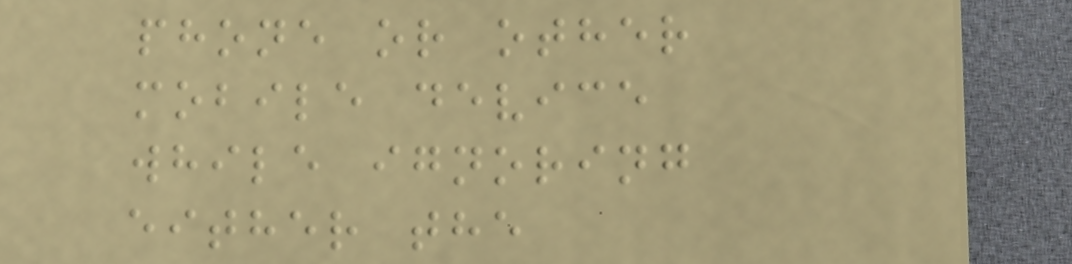phone or other
mobile device
while ignoring
either the
